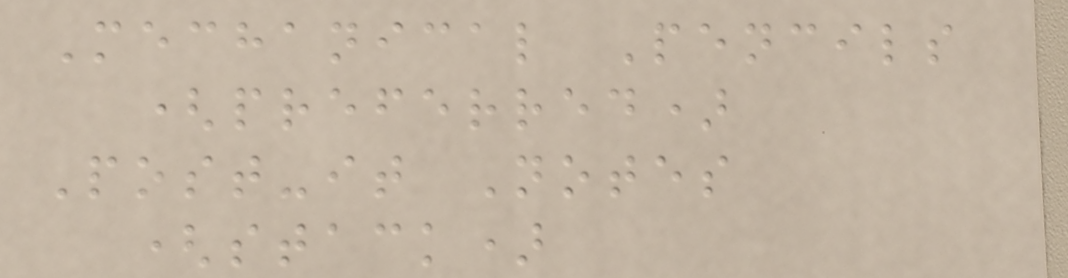Mechanical Pencils
(preferred)
Post-it Notes
(stack)
